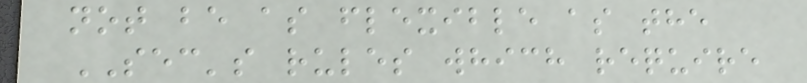not be as flexible as the
SEC's rules which require
